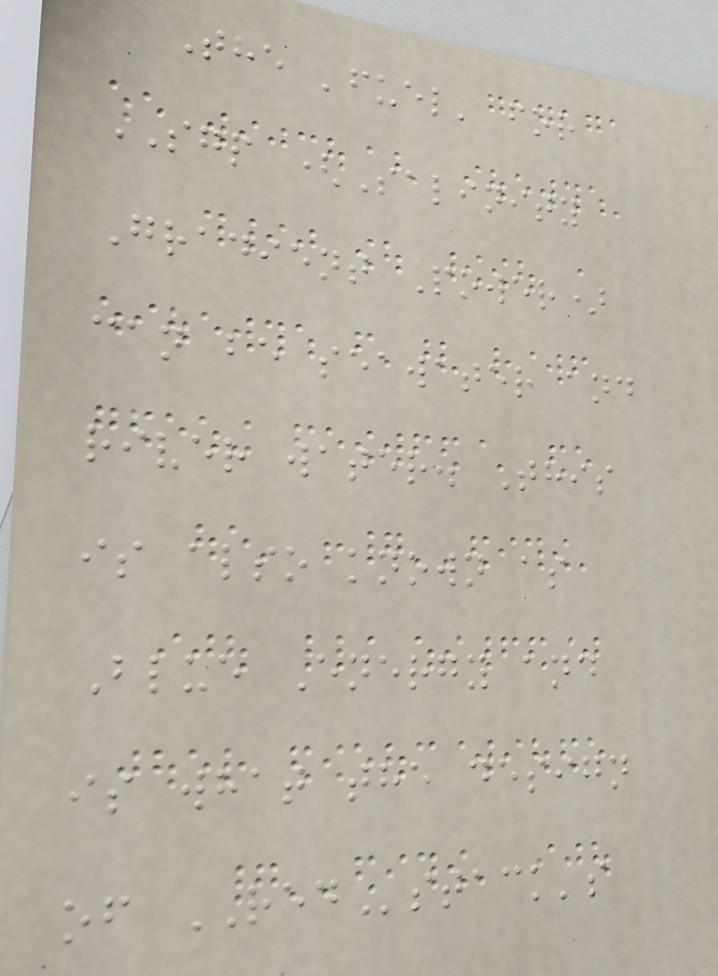The 'fuel' for
SGP (Salinity
Gradient Power)
can be seawater and
river water. This
is also known as
Blue Energy and
is what the design
of REDstack's
